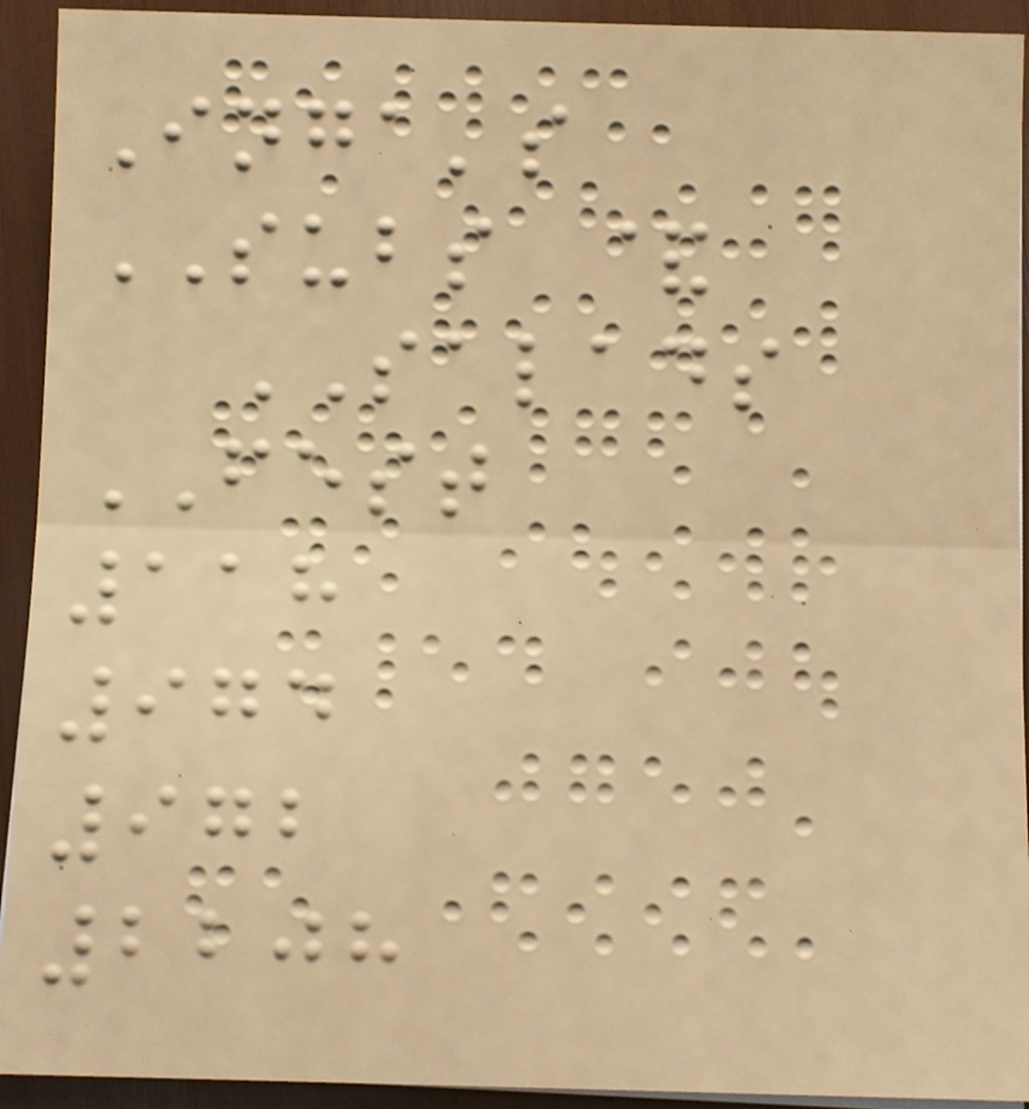Inga's
SUBS &
SALADS
FEST
118
974
972
2208
